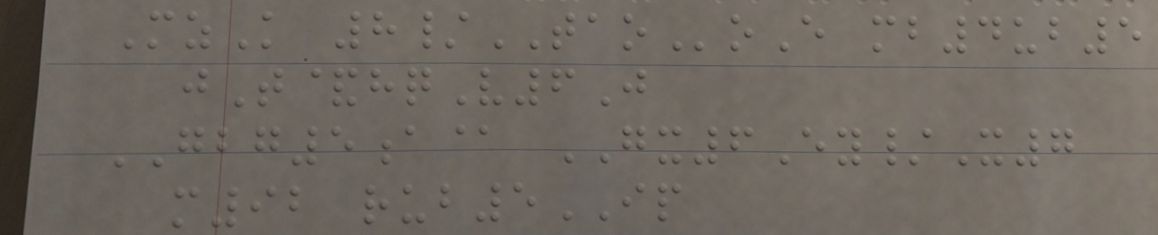MzK 8/TAOoE mb4ub5
jT&hqV6J
GBG5a@ GX6Ey/X7
m92 rub5IP
